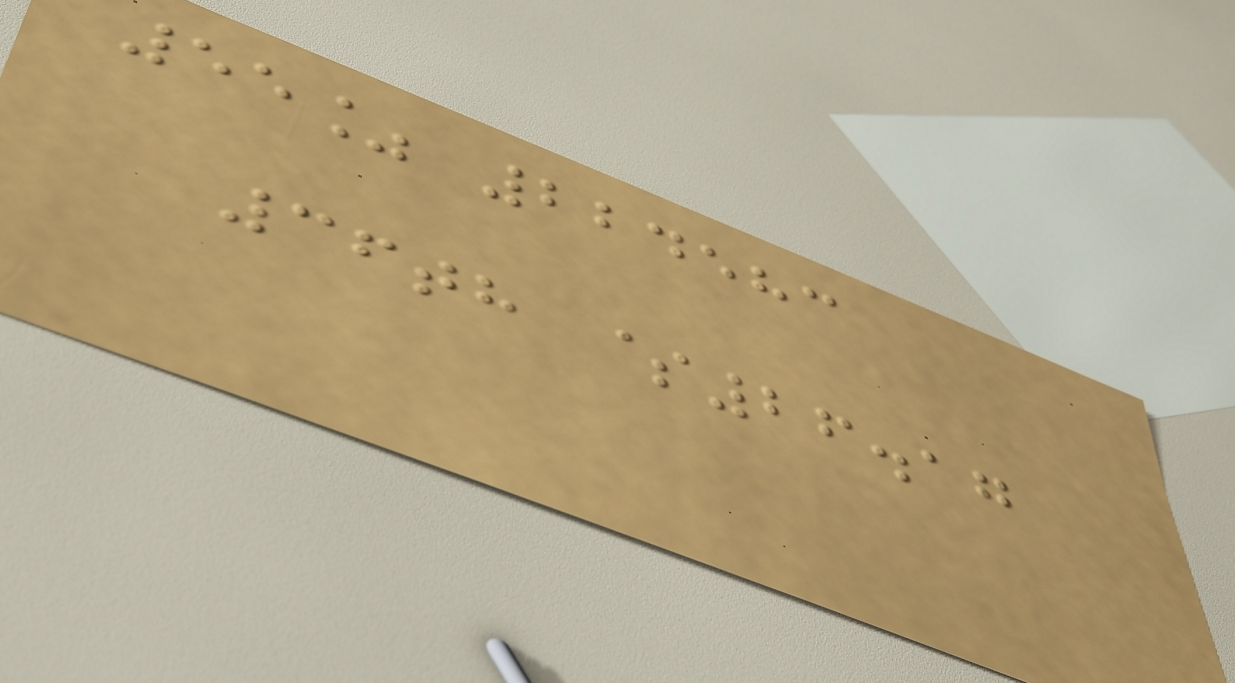55% 224583
36th $26.17
